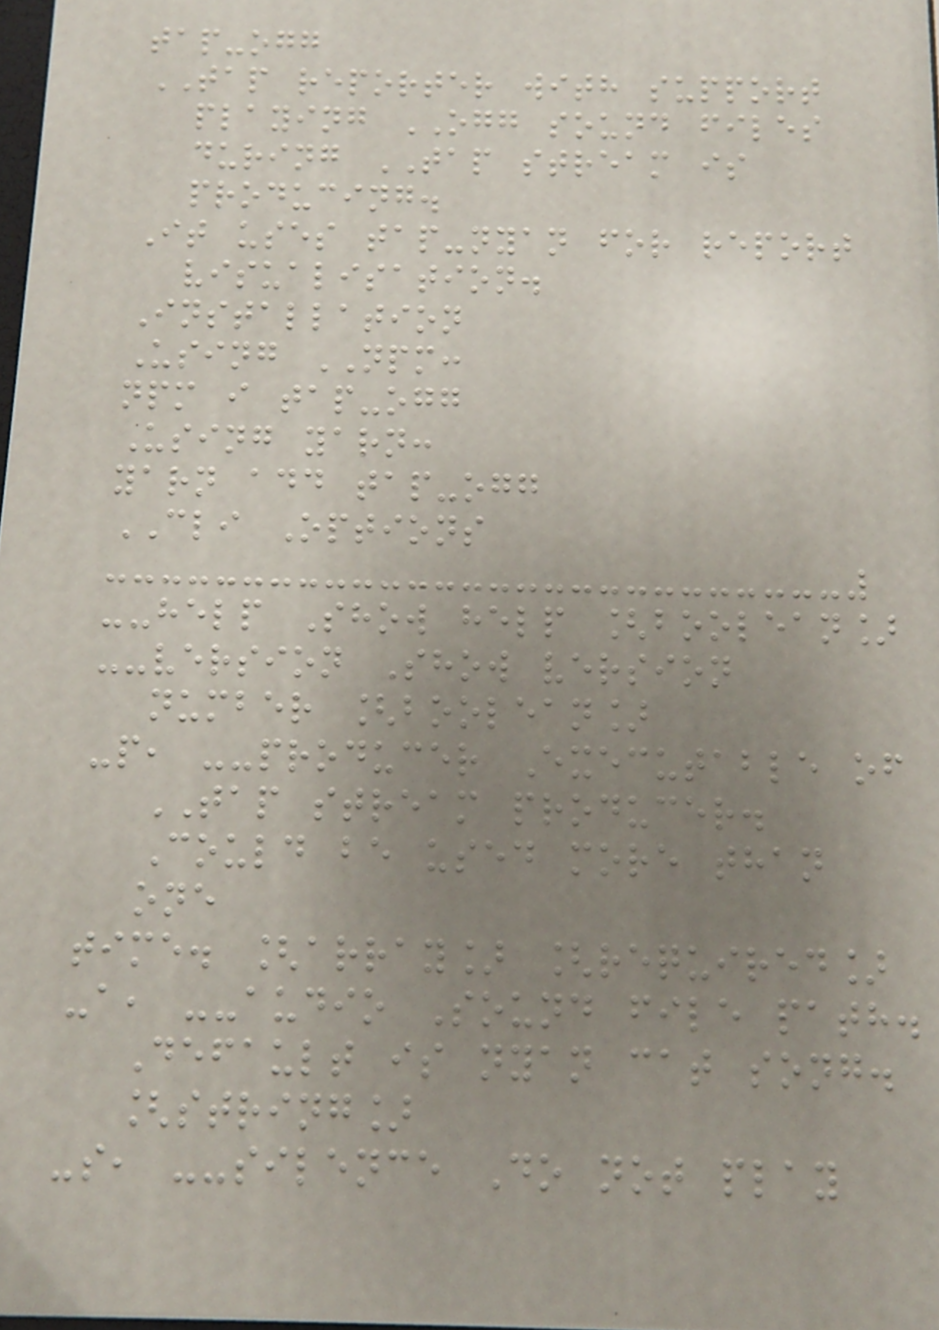tap-ogg
TAP reporter with support
playing OGG sound files
during TAP stream is
producing.
It uses tap-nyan for report
visualisation.
Installation
Using NPM:
npm i tap-ogg
Using yarn:
yarn add tap-ogg
CLI Options
--help Show help [boolean]
--version Show version
number [boolean]
-p, --producer Executable of
TAP stream producer.
Could be used more than
one
time. [array] [required]
-a, --audio Sound file path.
Default is nyan cat song.
[string]
-s, --silence Do not play
